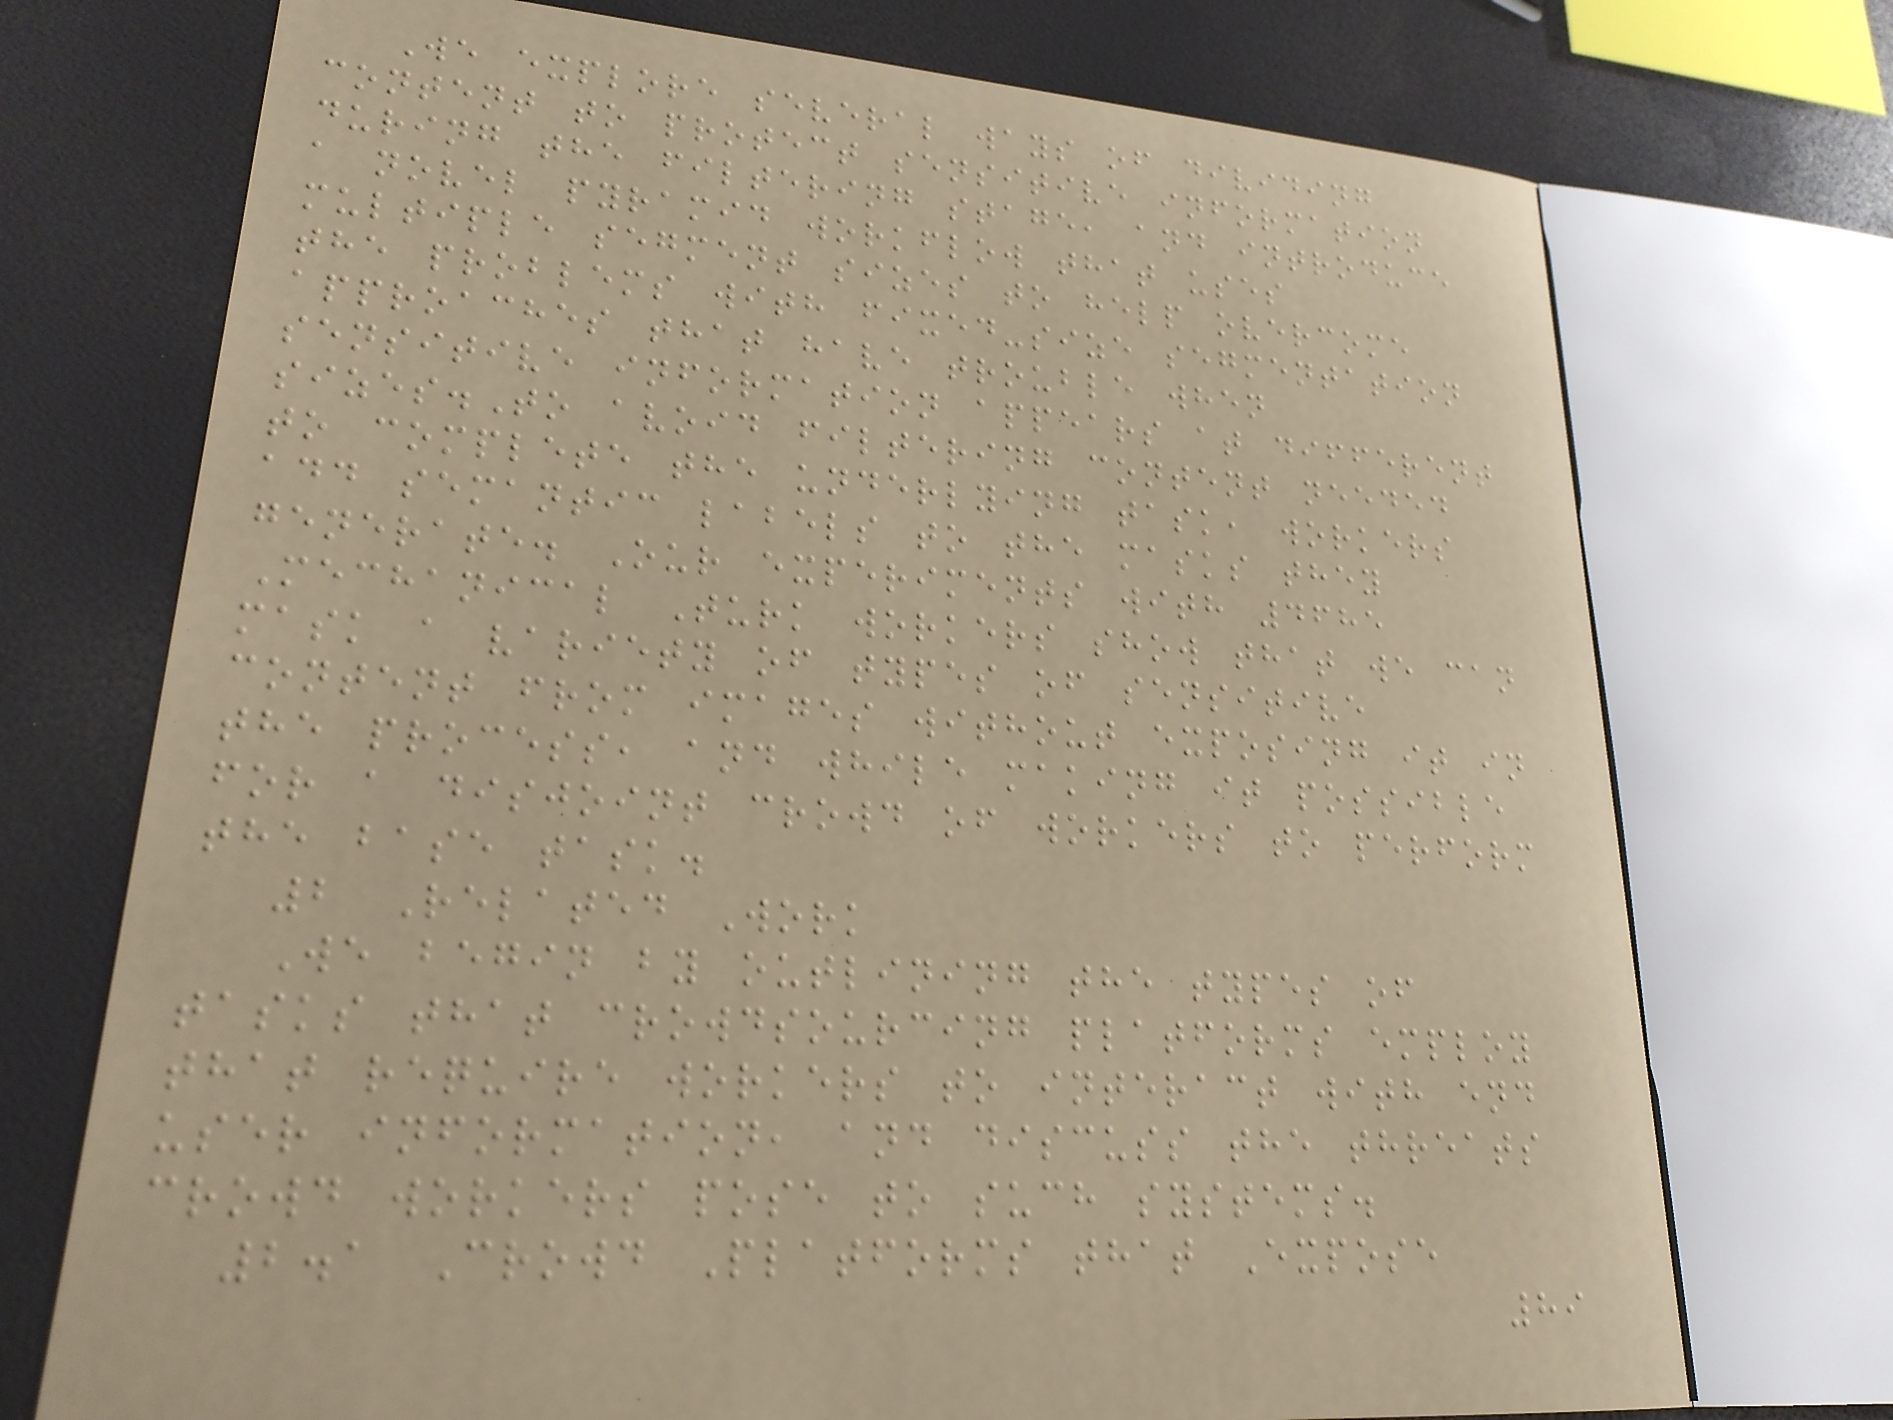We explore several ways of dividing
content to protect sensitive information
during the filtering stage, and introduce
a novel pyramid workflow that uses
multiple segment sizes to help overcome
the problems with fixed-size segmentation
approaches that have trouble when
sensitive information appears at different
sizes.To avoid filtering content needed
to complete the underlying task, workers
add semantic labels to the masks they
generate. Our experiments with 4685
Mechanical Turk workers show that we can
mask a variety of types of sensitive
content from images without exposing it in
the process, and while making it possible
for a disjoint crowd of workers to perform
the base task.
2 Related Work
We begin by outlining the types of
tasks that crowdsourcing platforms employ
that require workers to interact with end
user information, and discuss the threats
crowd workers pose to such systems.
2.1 Crowd Platforms that Expose
89
